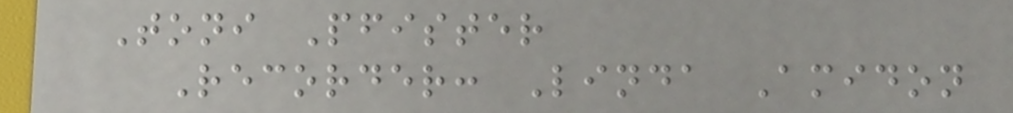Toni Pfister
Recorder: Linda Amidon
